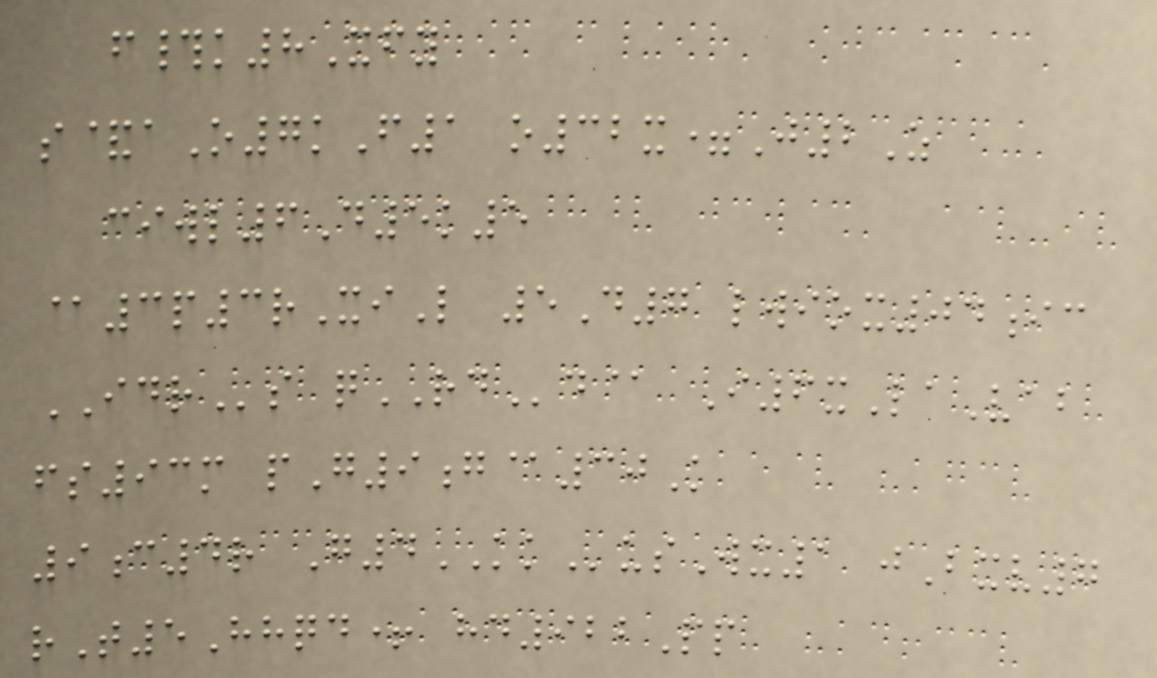f#k8Xfy
s&aO7kF1 o32x=J2Z
ciwl6D5k5
@3p3rXiL 5D7 lwiox04ic
IDRs qRDd@ I6xLaVab
fs93m pG9g@30K
9c4r G4KKusWx1 jBxv7
rT5Hhqd+ hd922Pp
